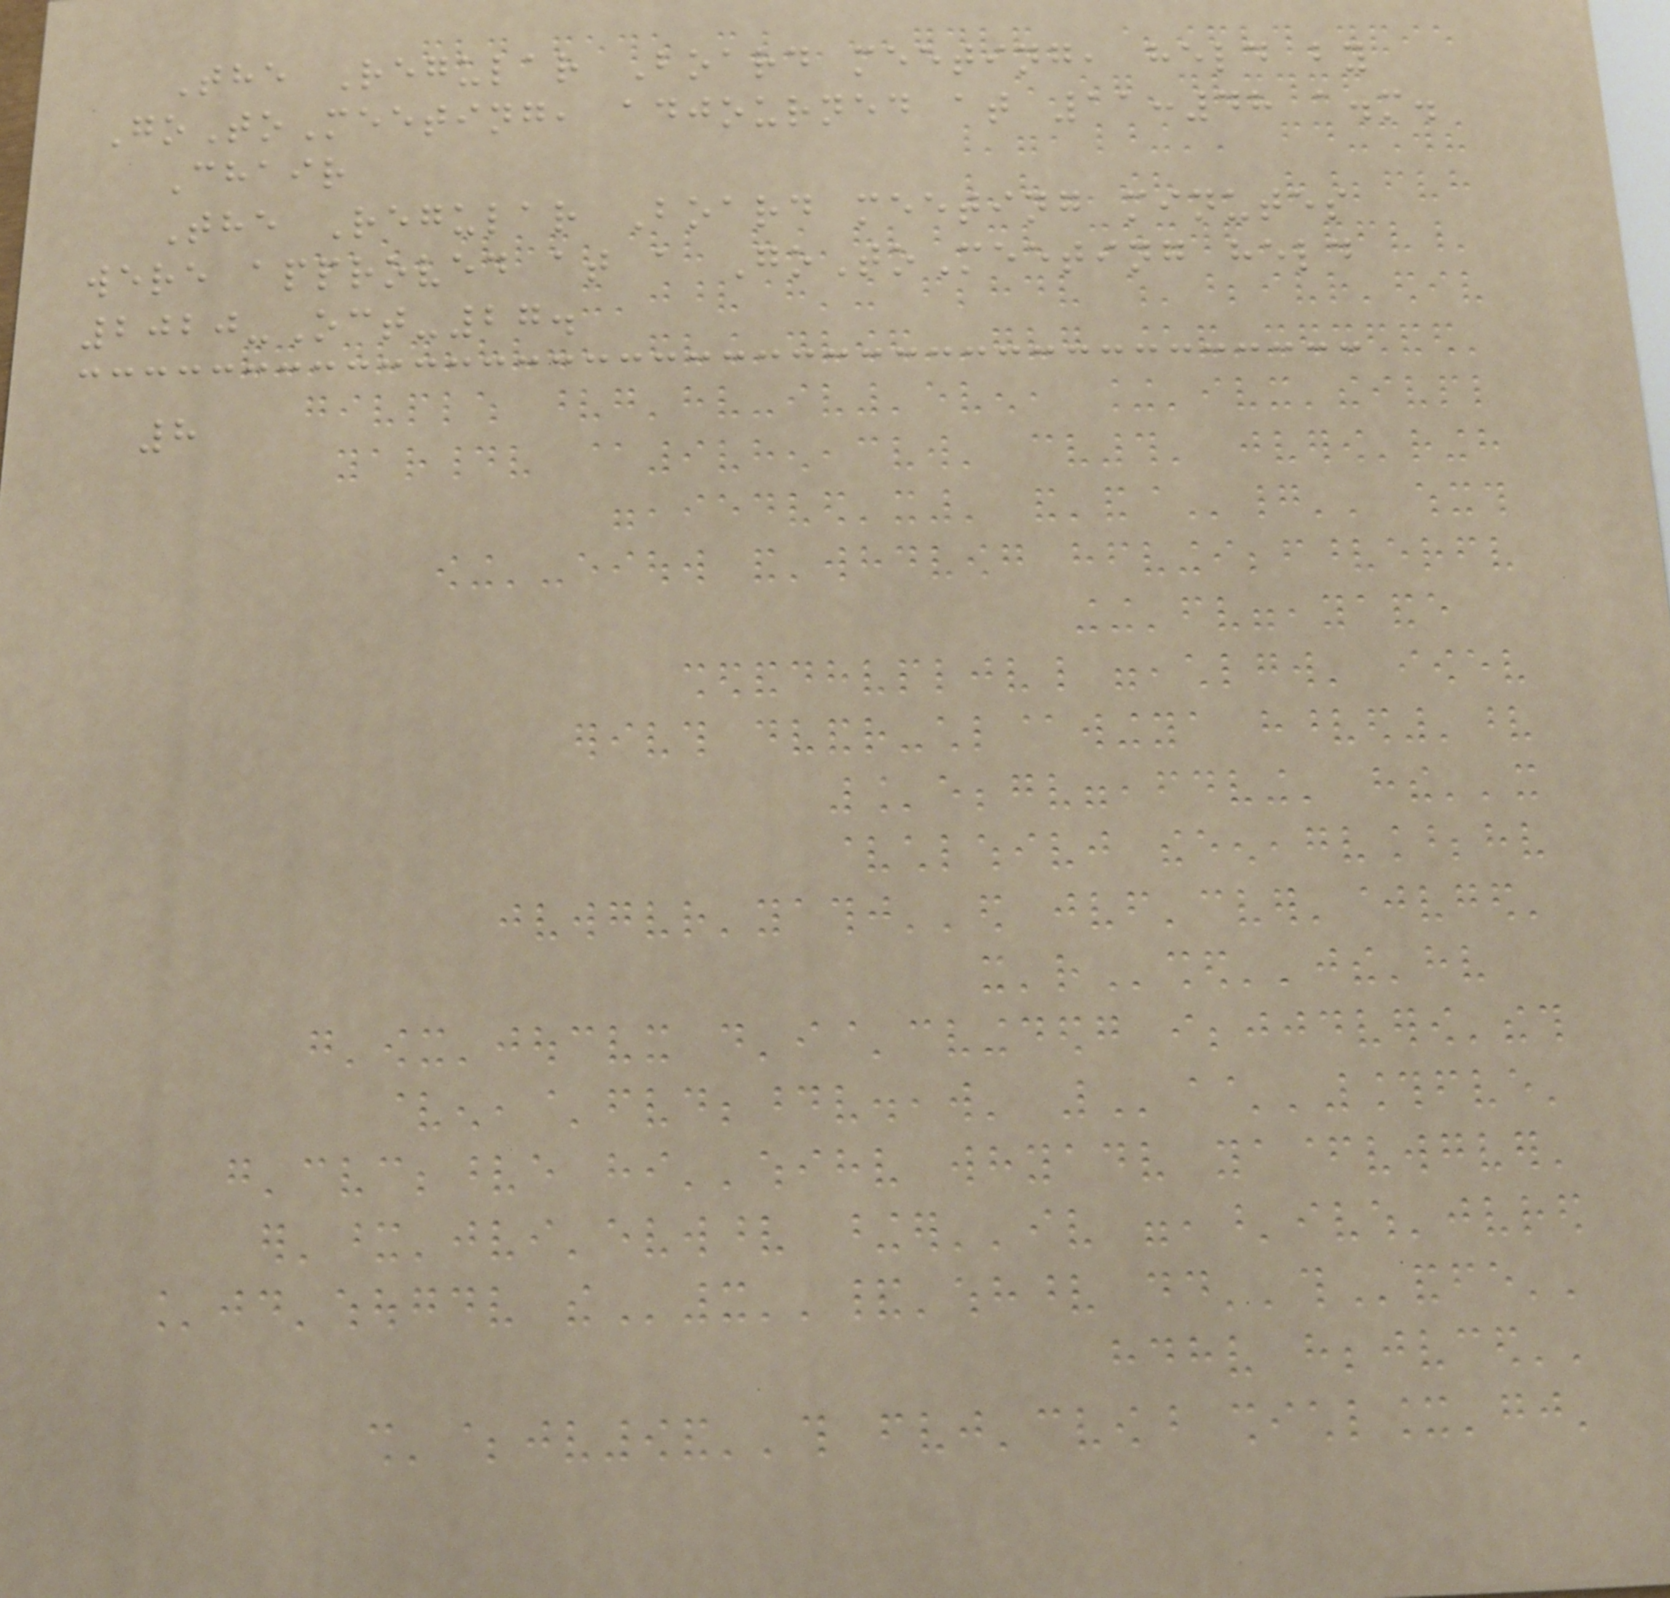The Regular Board meeting, held by
GoToMeeting, adjourned at 11:48 a.m.
Chair
The Regular Board meeting minutes
were approved at a GoToMeeting held
2020-Oct-27.
8
